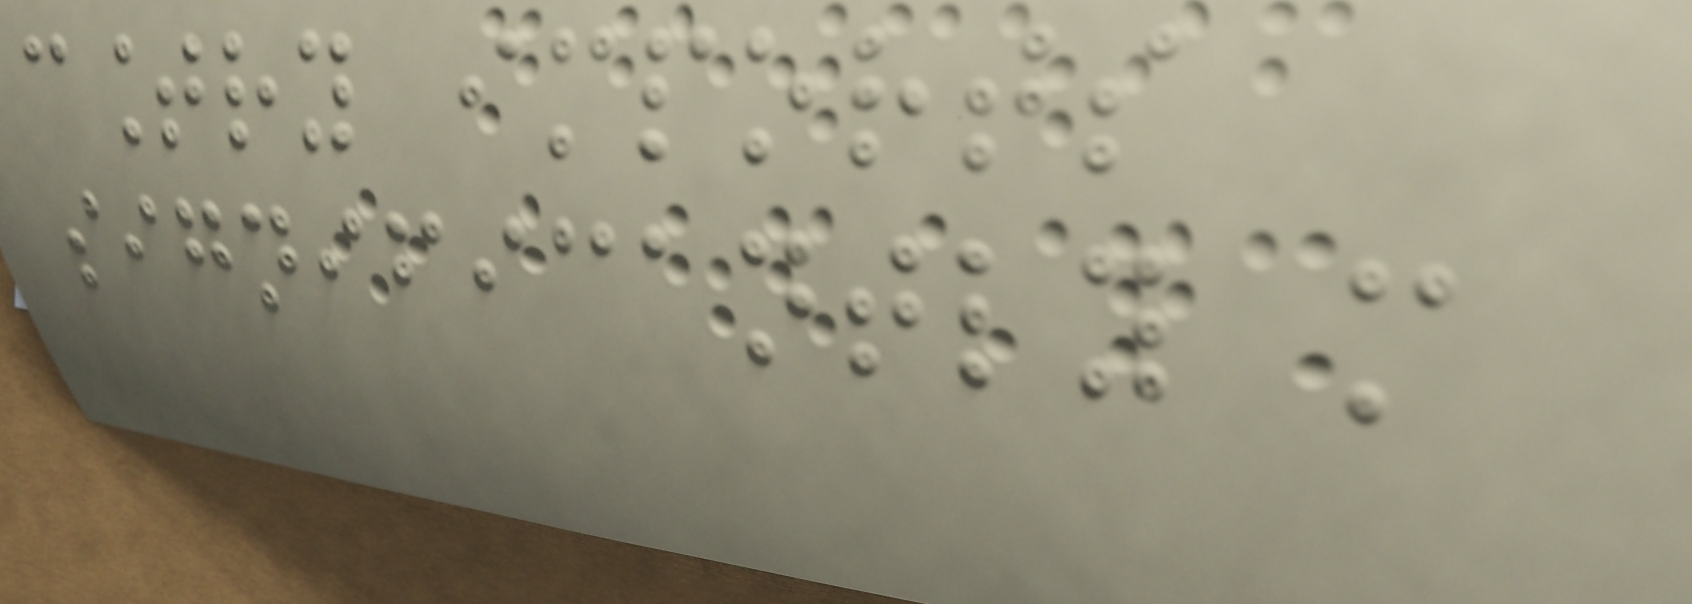country imports
significantly more
